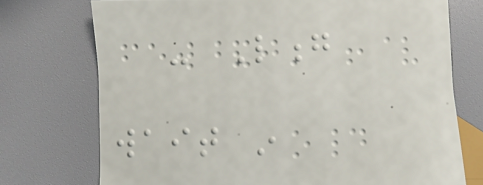- Long
wait in
